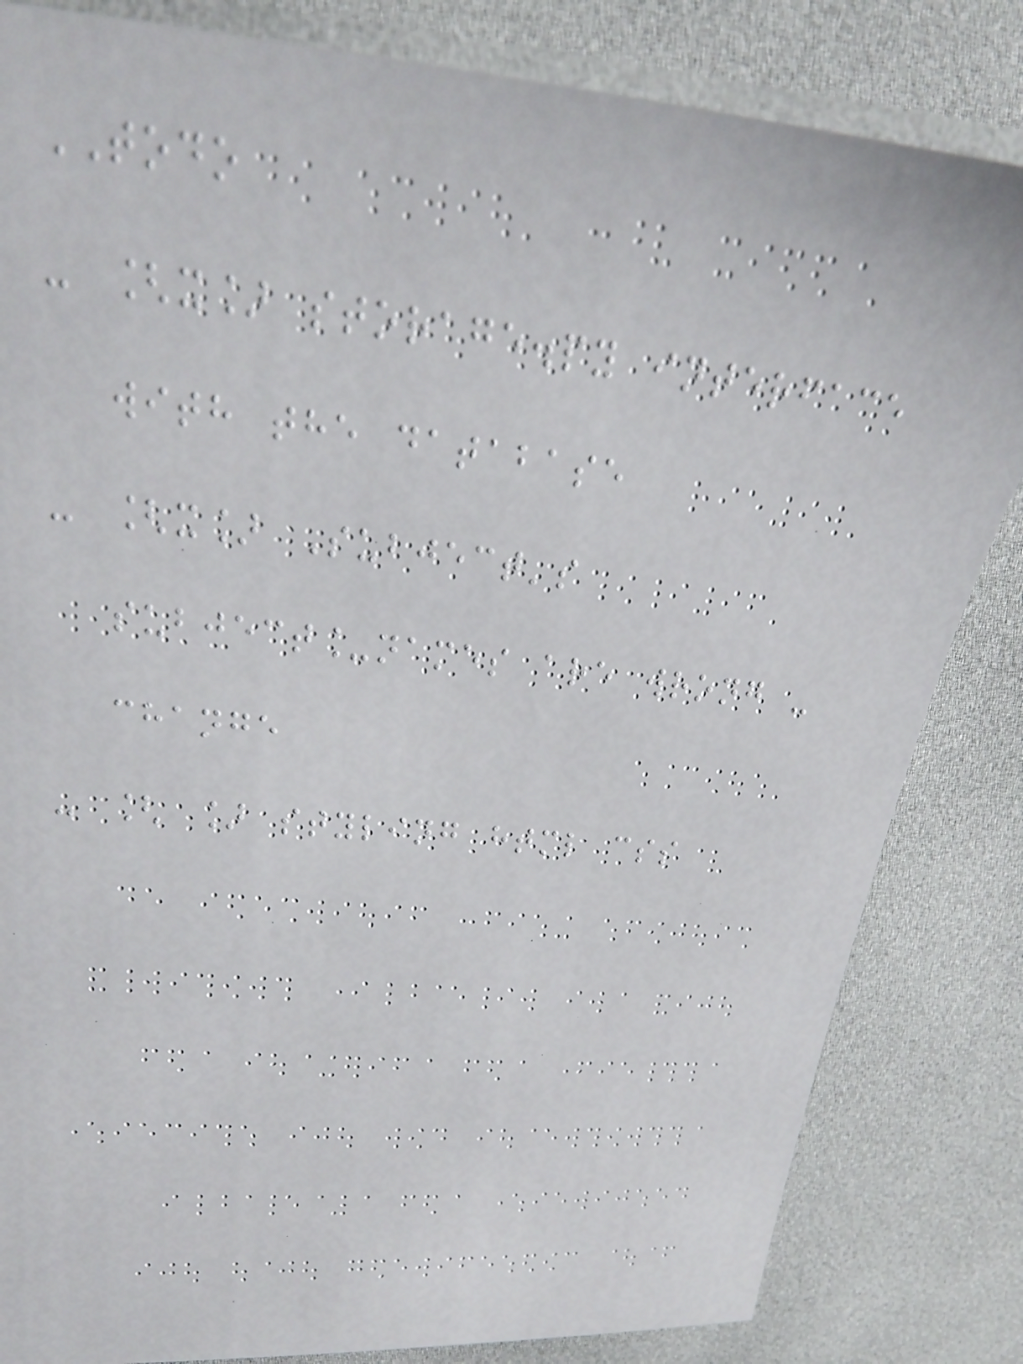TODO
- [x] storage.py interface
with the database
- [x] Subject's
subject_names are wrong -
change
- [ ] styling html css
